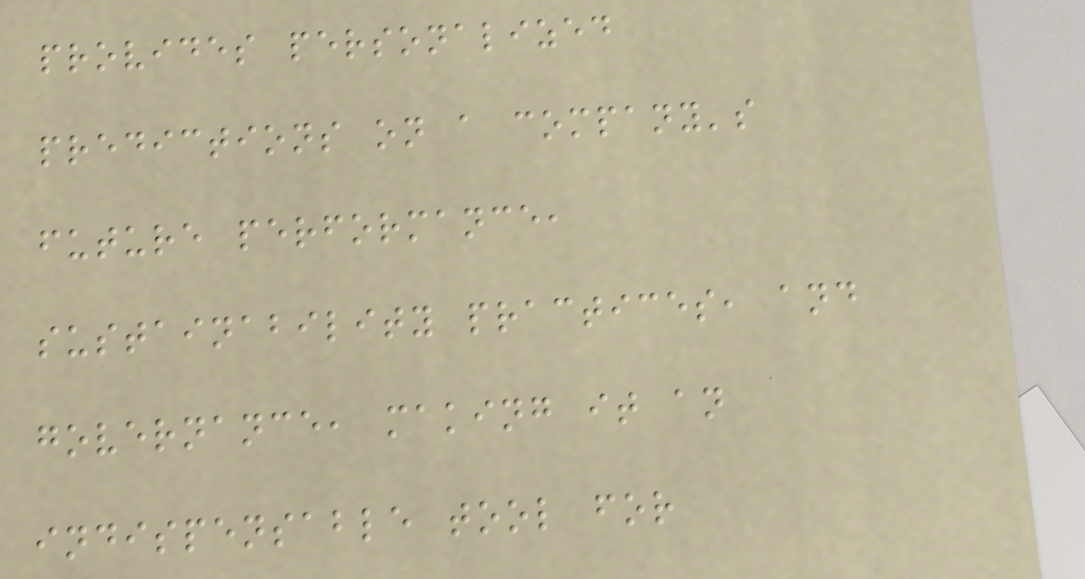provides personalized
predictions on a company's
future performance,
sustainability practices, and
governance, making it an
indispensable tool for
